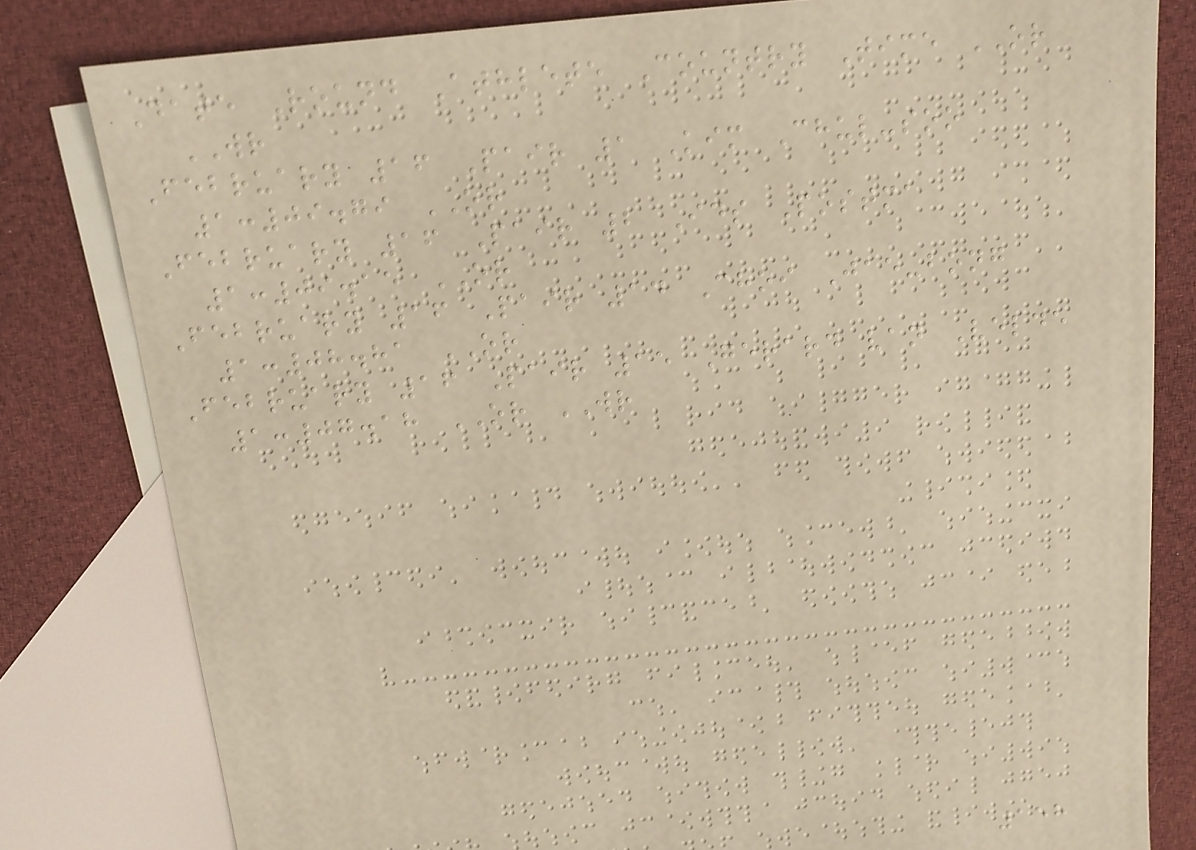Date Round Athlete Country Time OR
WR
February 16 Pair 1 Kim Chul-soo
1:09.79 OR
February 16 Pair 2 Ids Postma
1:09.15 OR
February 16 Pair 14 Choi Jae-bong
1:08.81 OR
February 16 Pair 15 Gerard van Velde
1:07.18 OR WR
158
